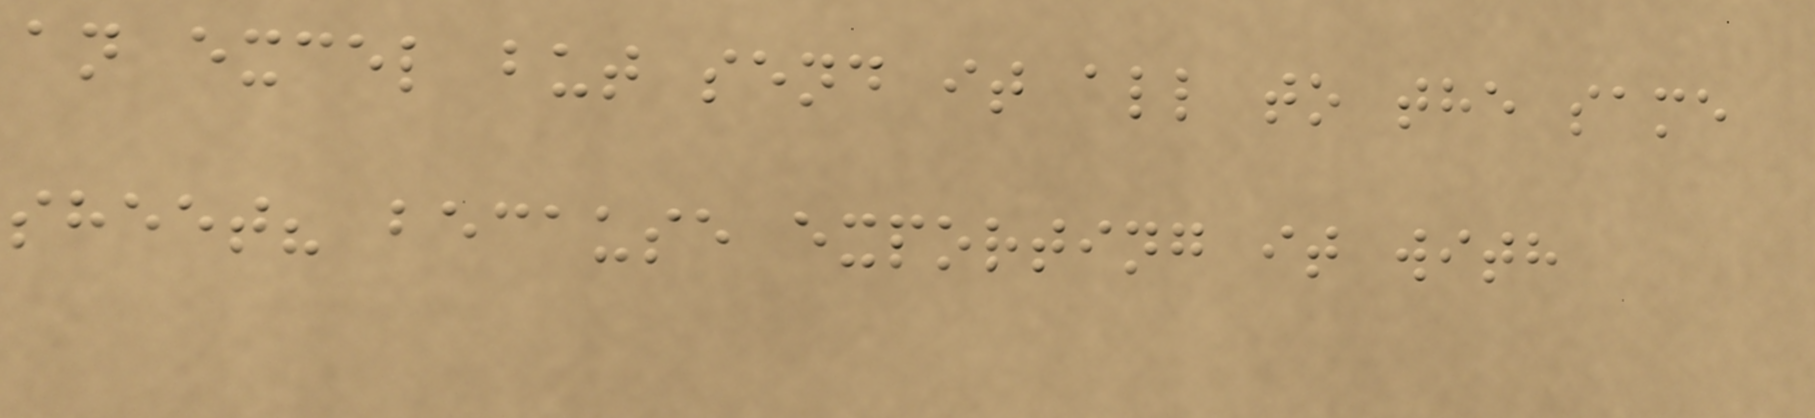an excel but send it all to the same
sheet? because exporting it with
